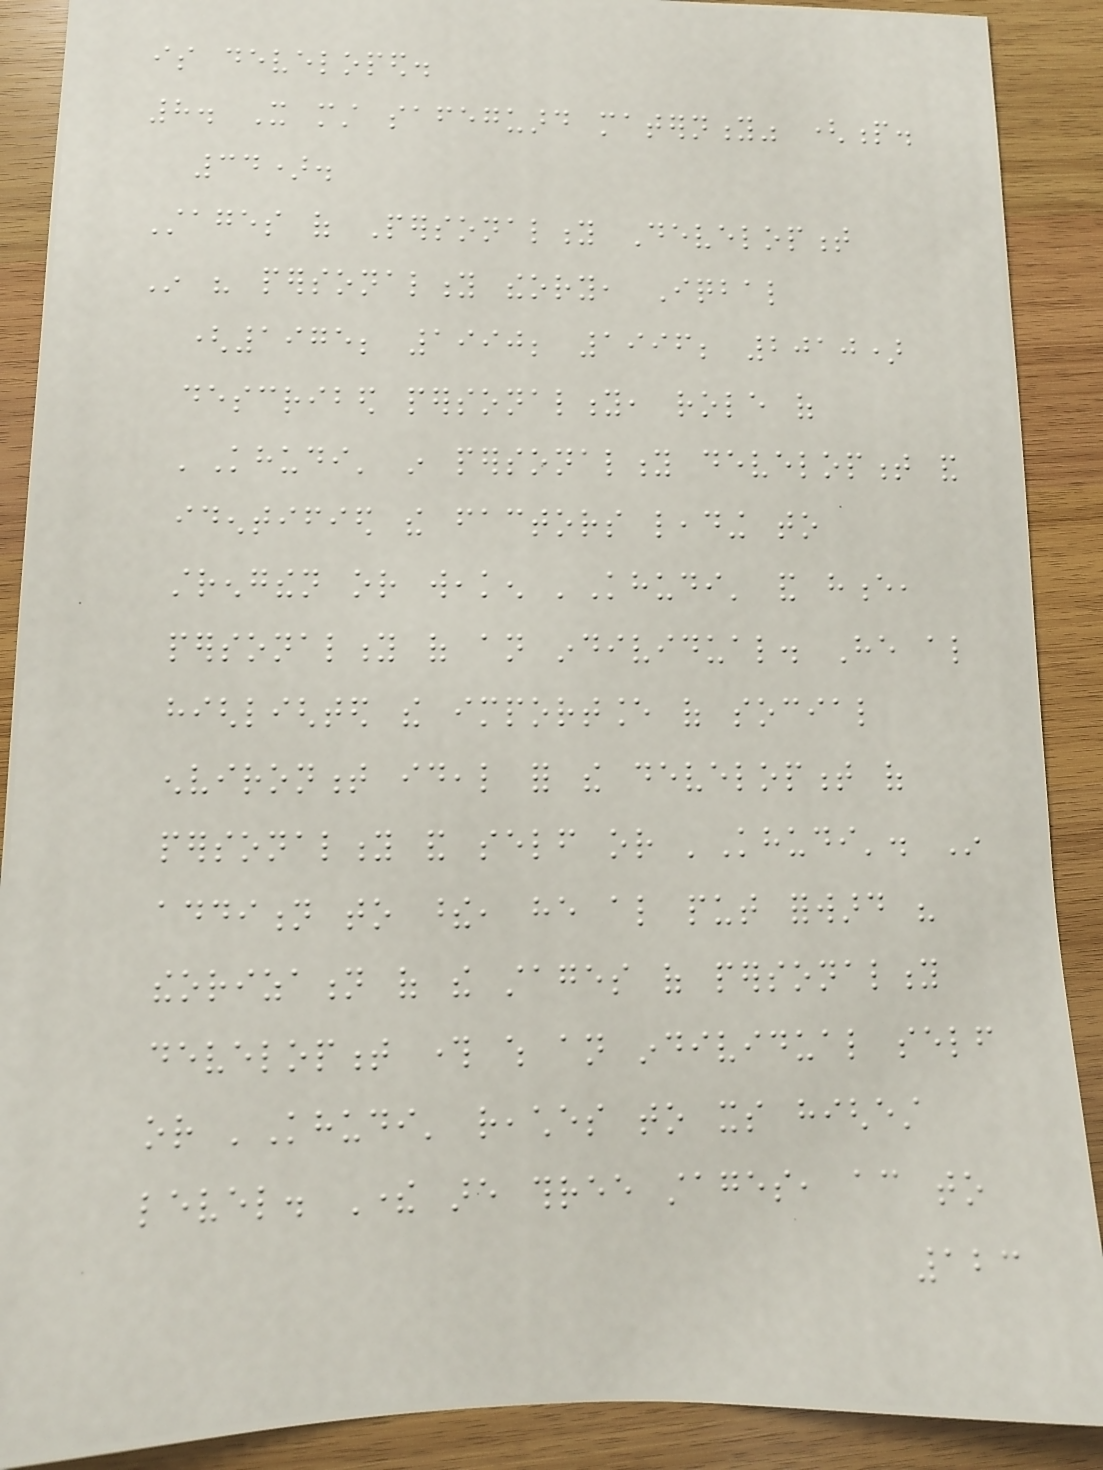is developed.
8. It must safeguard maternity" (p.
34).
Stages of Personality Development
In his personality theory, Iqbal
(1975; 1990; 1996; 2010)
described personality, role of
'Khudi' in personality development and
identified the factors leading to
strengthen or weaken 'Khudi' and hence,
personality of an individual. He also
highlighted the importance of social
environment ideal for the development of
personality and self or 'Khudi'. In
addition to these, he also put forward his
theorization of the stages of personality
development through which an individual self
or 'Khudi' reaches to its highest
level. There are three stages, according to
123
